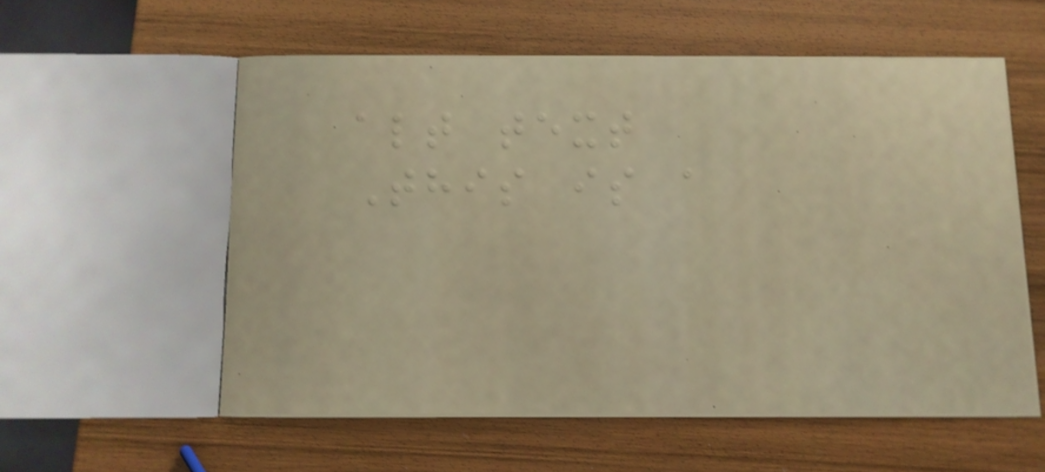alt text
This is a
